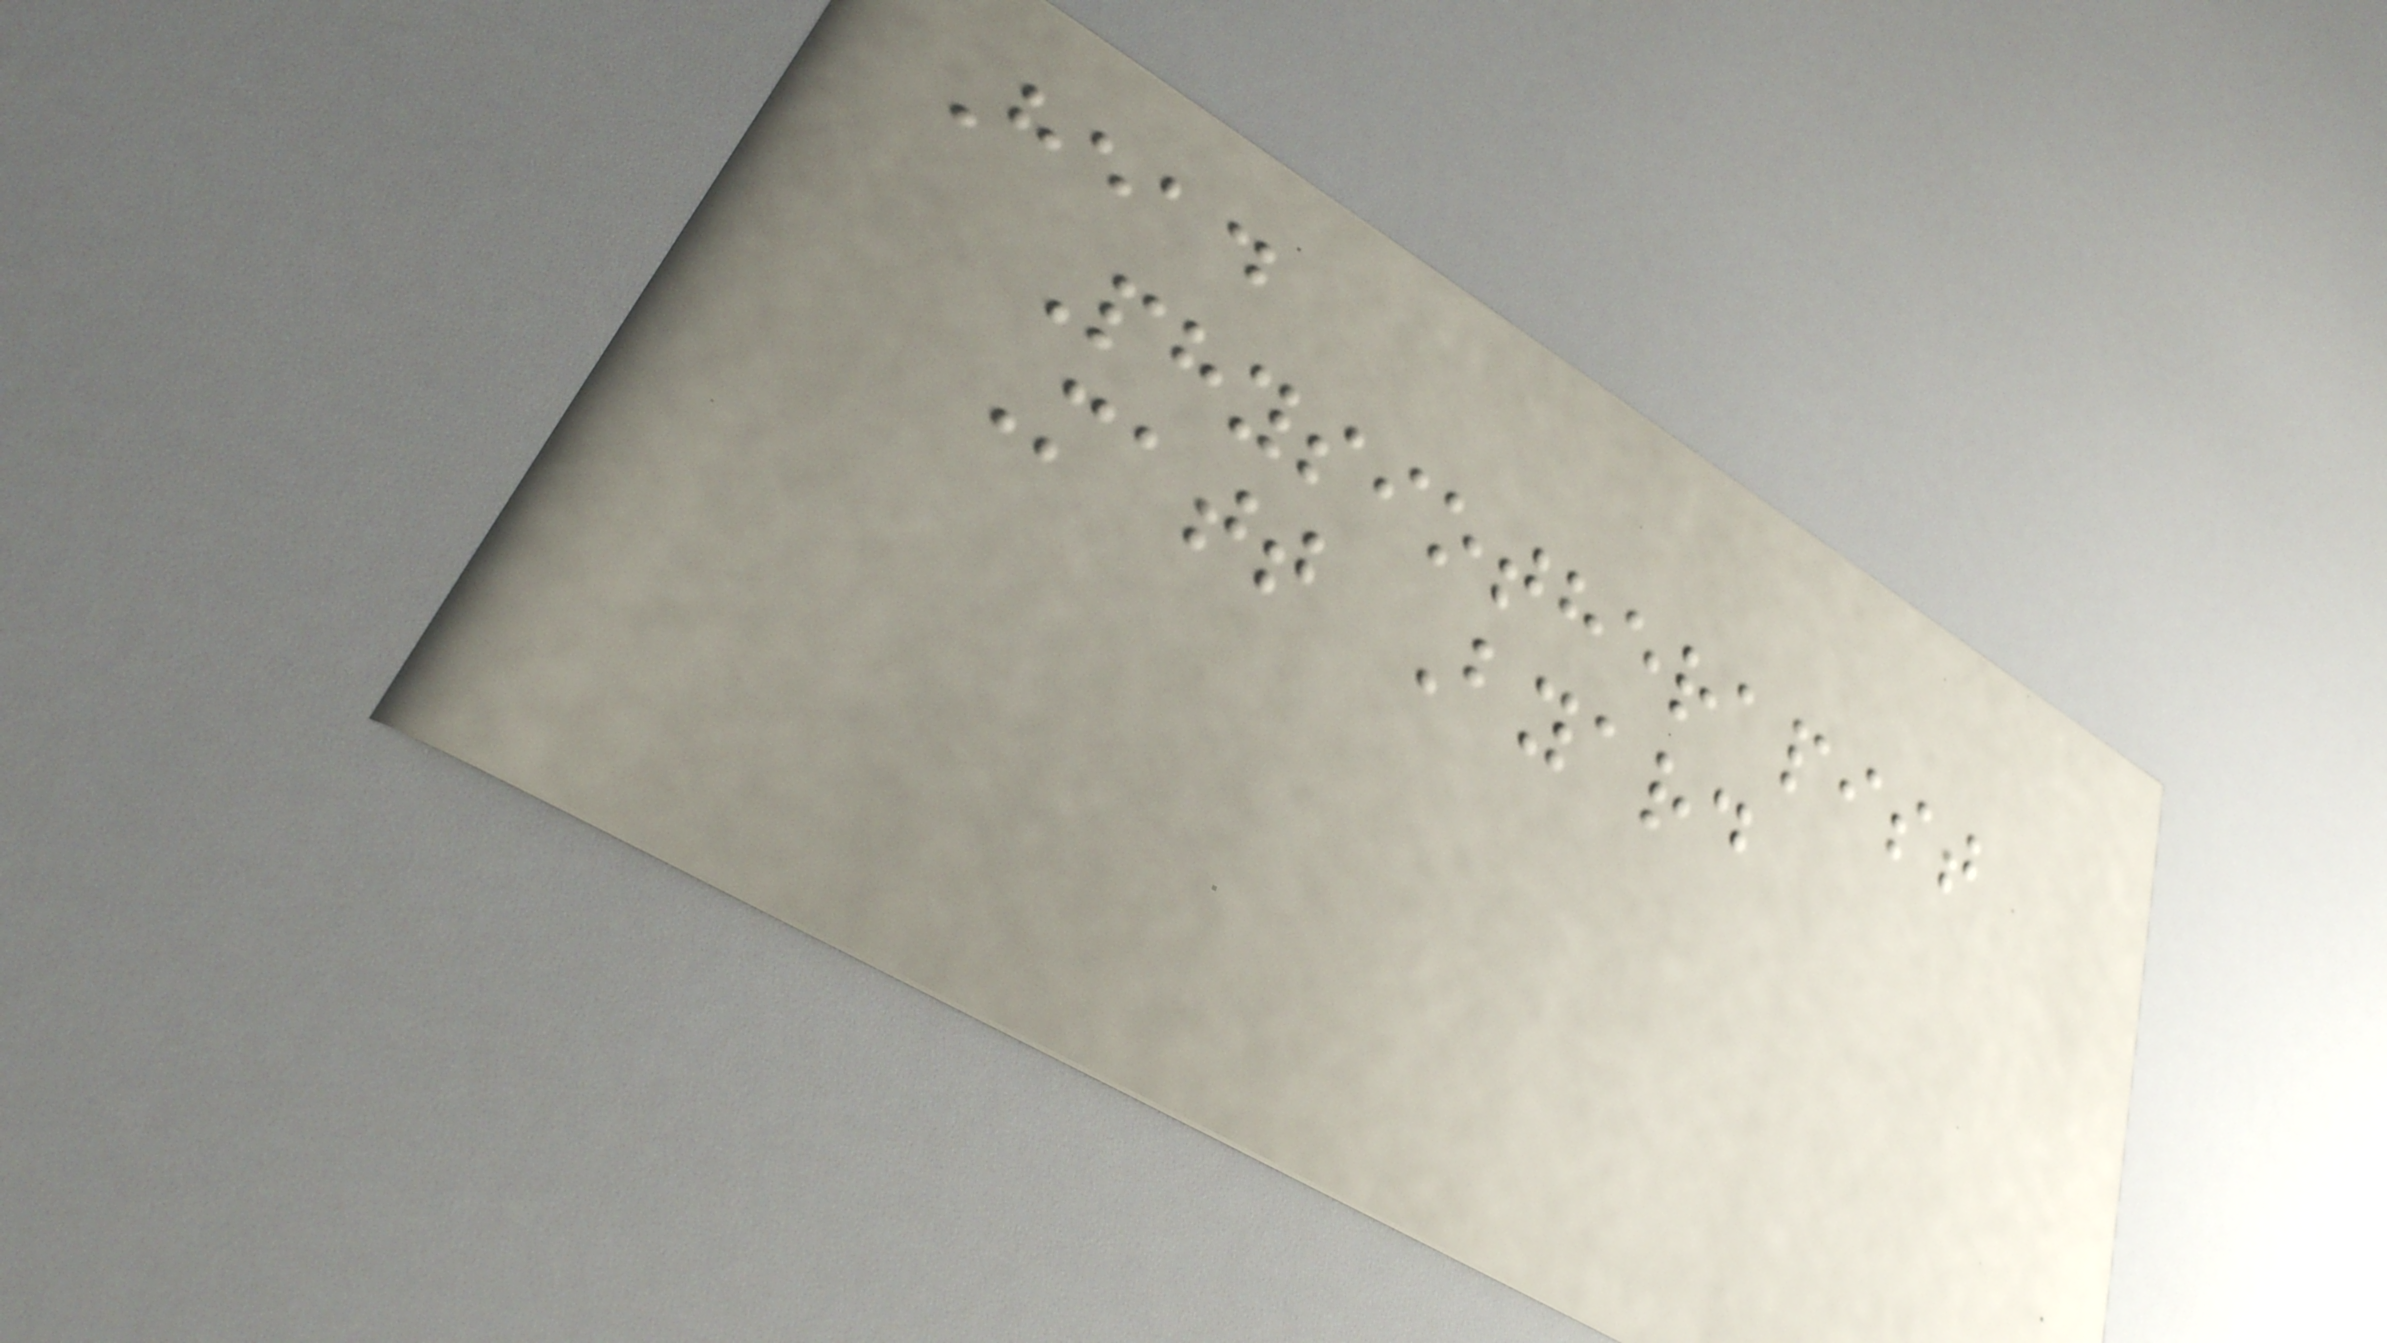Head
Physiotherapist
Matt Byard
